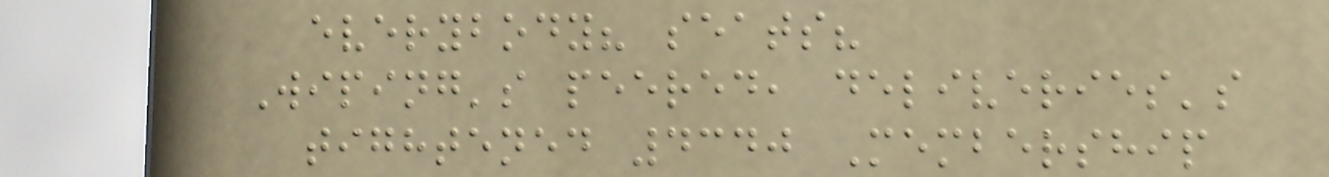everybody? seats?
Wiping's peered, deliveries's
tightened 4340 Membership
